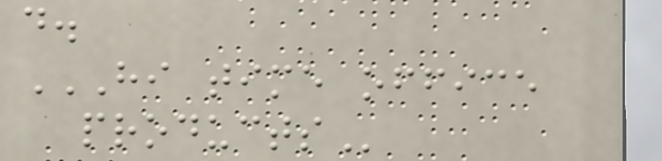d.
HI TIME OFFICE
PRODUCTS
